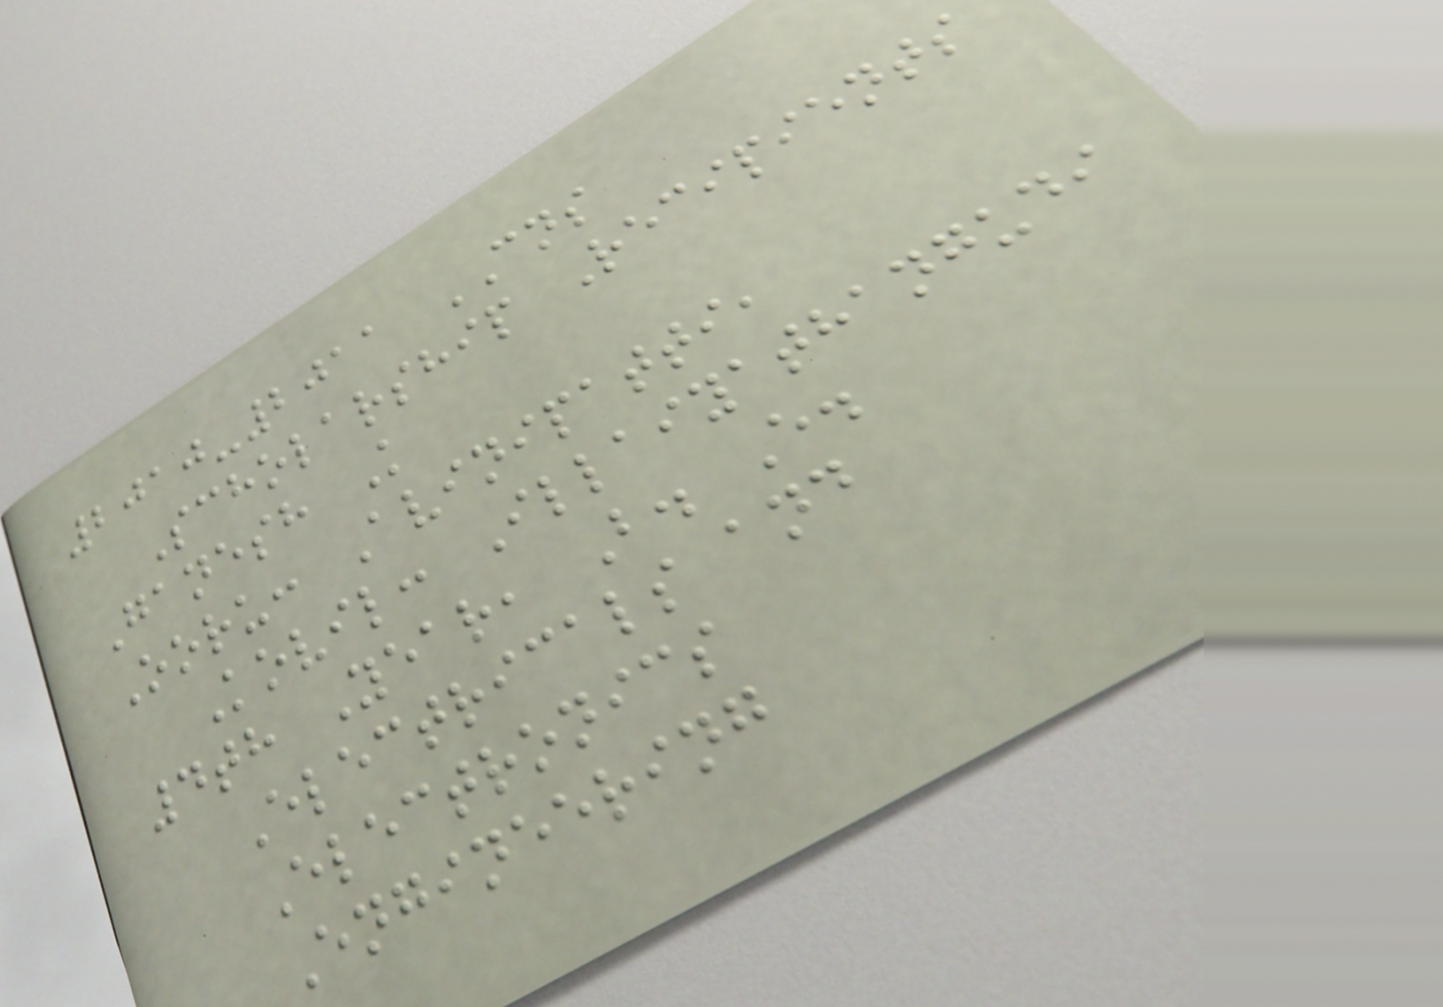2010-2011 CNS
Scholarship Recipients
Ganesh K
Ooru: Avinipatti,
Kovil: Illaiyathangudi
4th Year, B. E.
Electricals and
Electronics
Engineering
